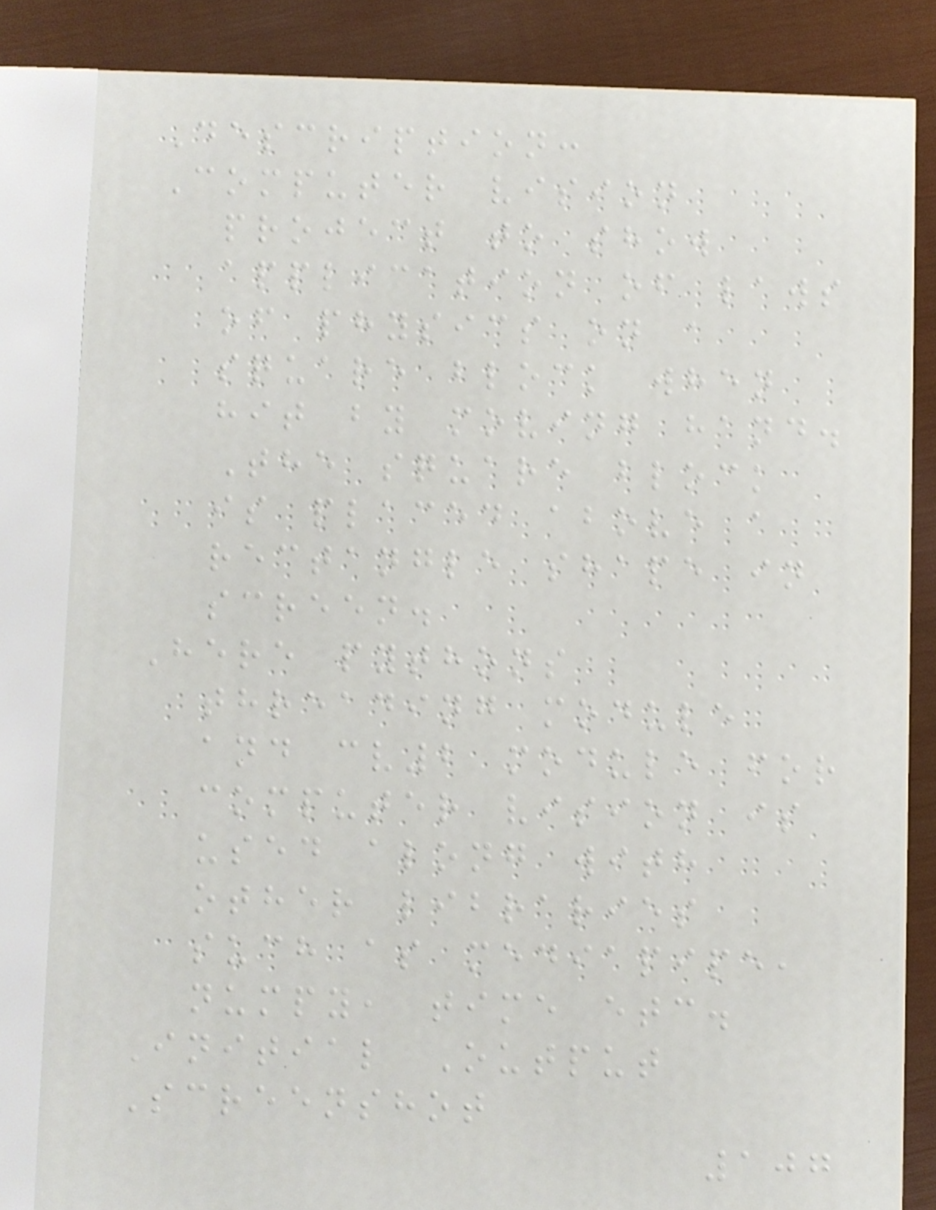Description:
Computer vision
project to show
application of laws
of physics on a
square block when
hit by moving hand.
The square block
is placed above a
rectangle shape in
screen.
Here pythons
threading module
and cv2 module for
computer vision is
used along with
other libraries
such as mediapipe,
numpy, time etc.
Initial Output
Screenshot
107
